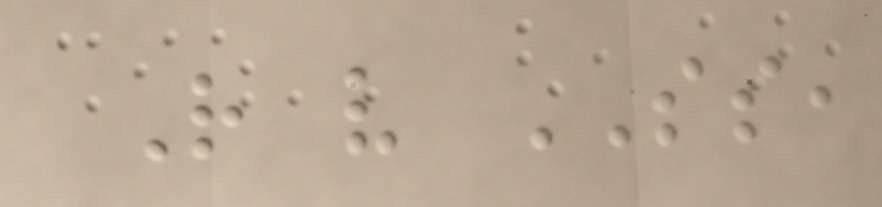R v SS,
